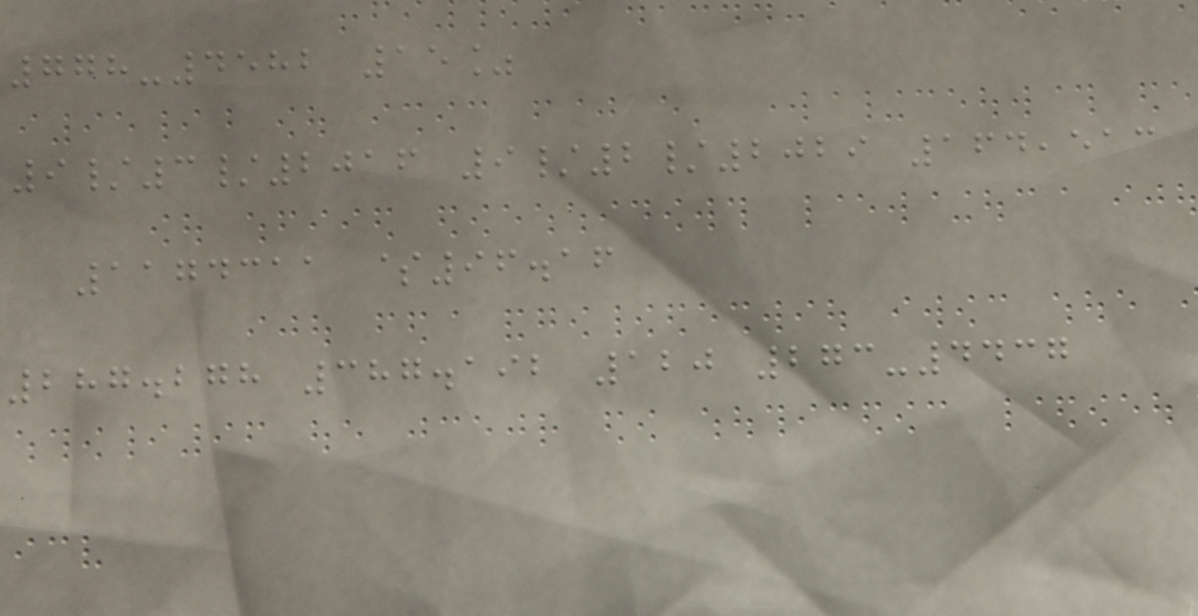778-4582 15%
9/3/2016 9/2/2029 164,513
1174311 $96.16
287.278 387.192 120 273-4437
